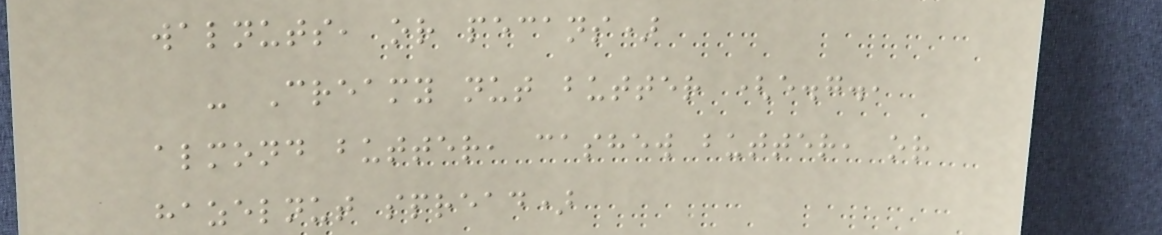walnuts, or pecans)
- Creamy nut butter (e.g.,
almond butter, cashew butter, or
hazelnut spread)
